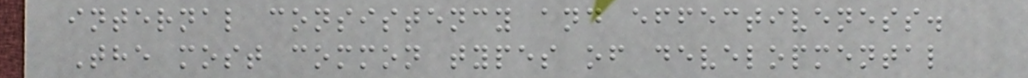internal consistency and effectiveness.
The most common types of developmental
